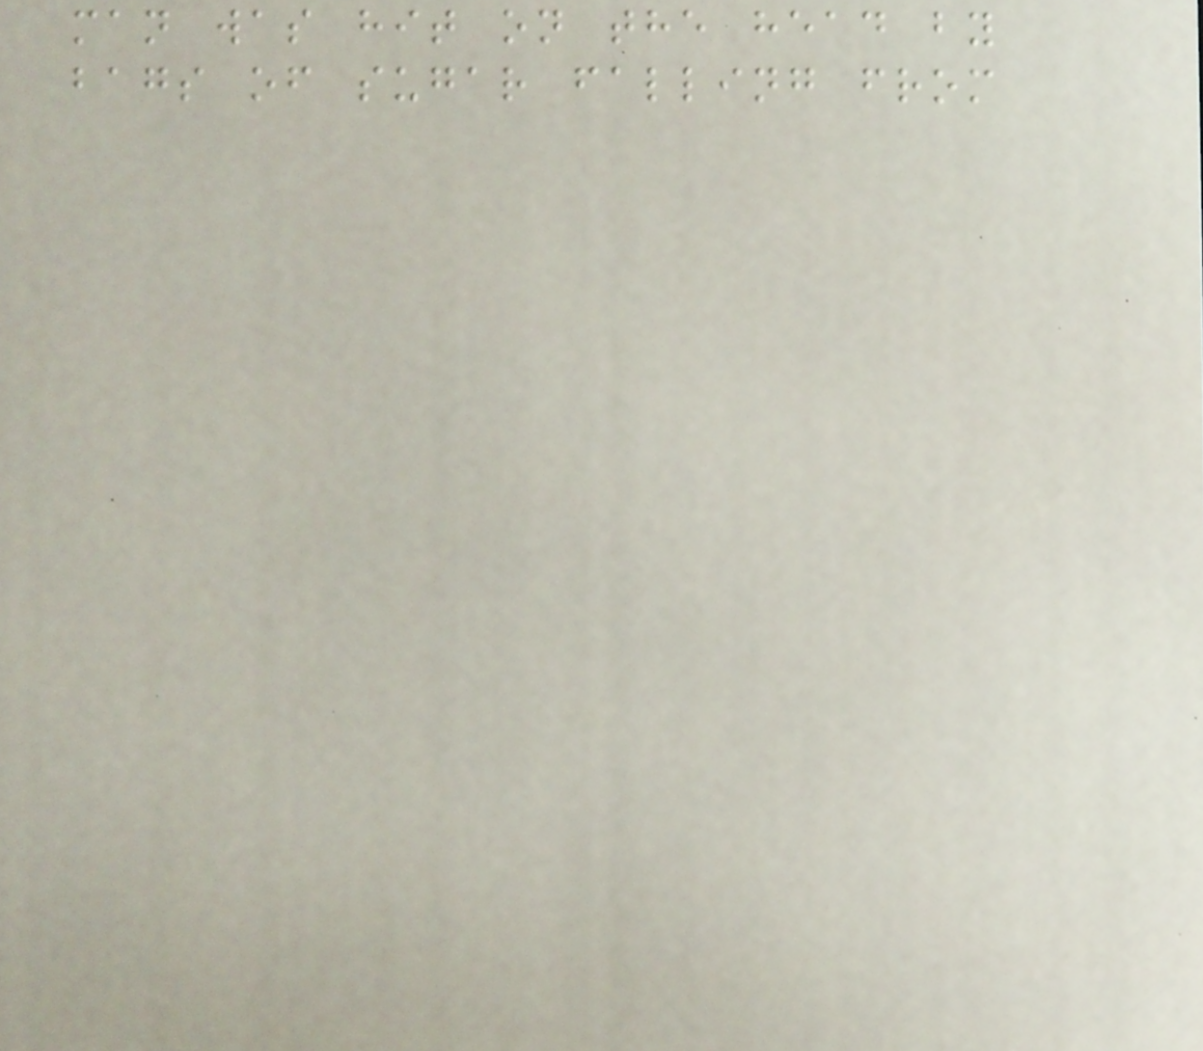man was hit on the head by
bags of sugar falling from
